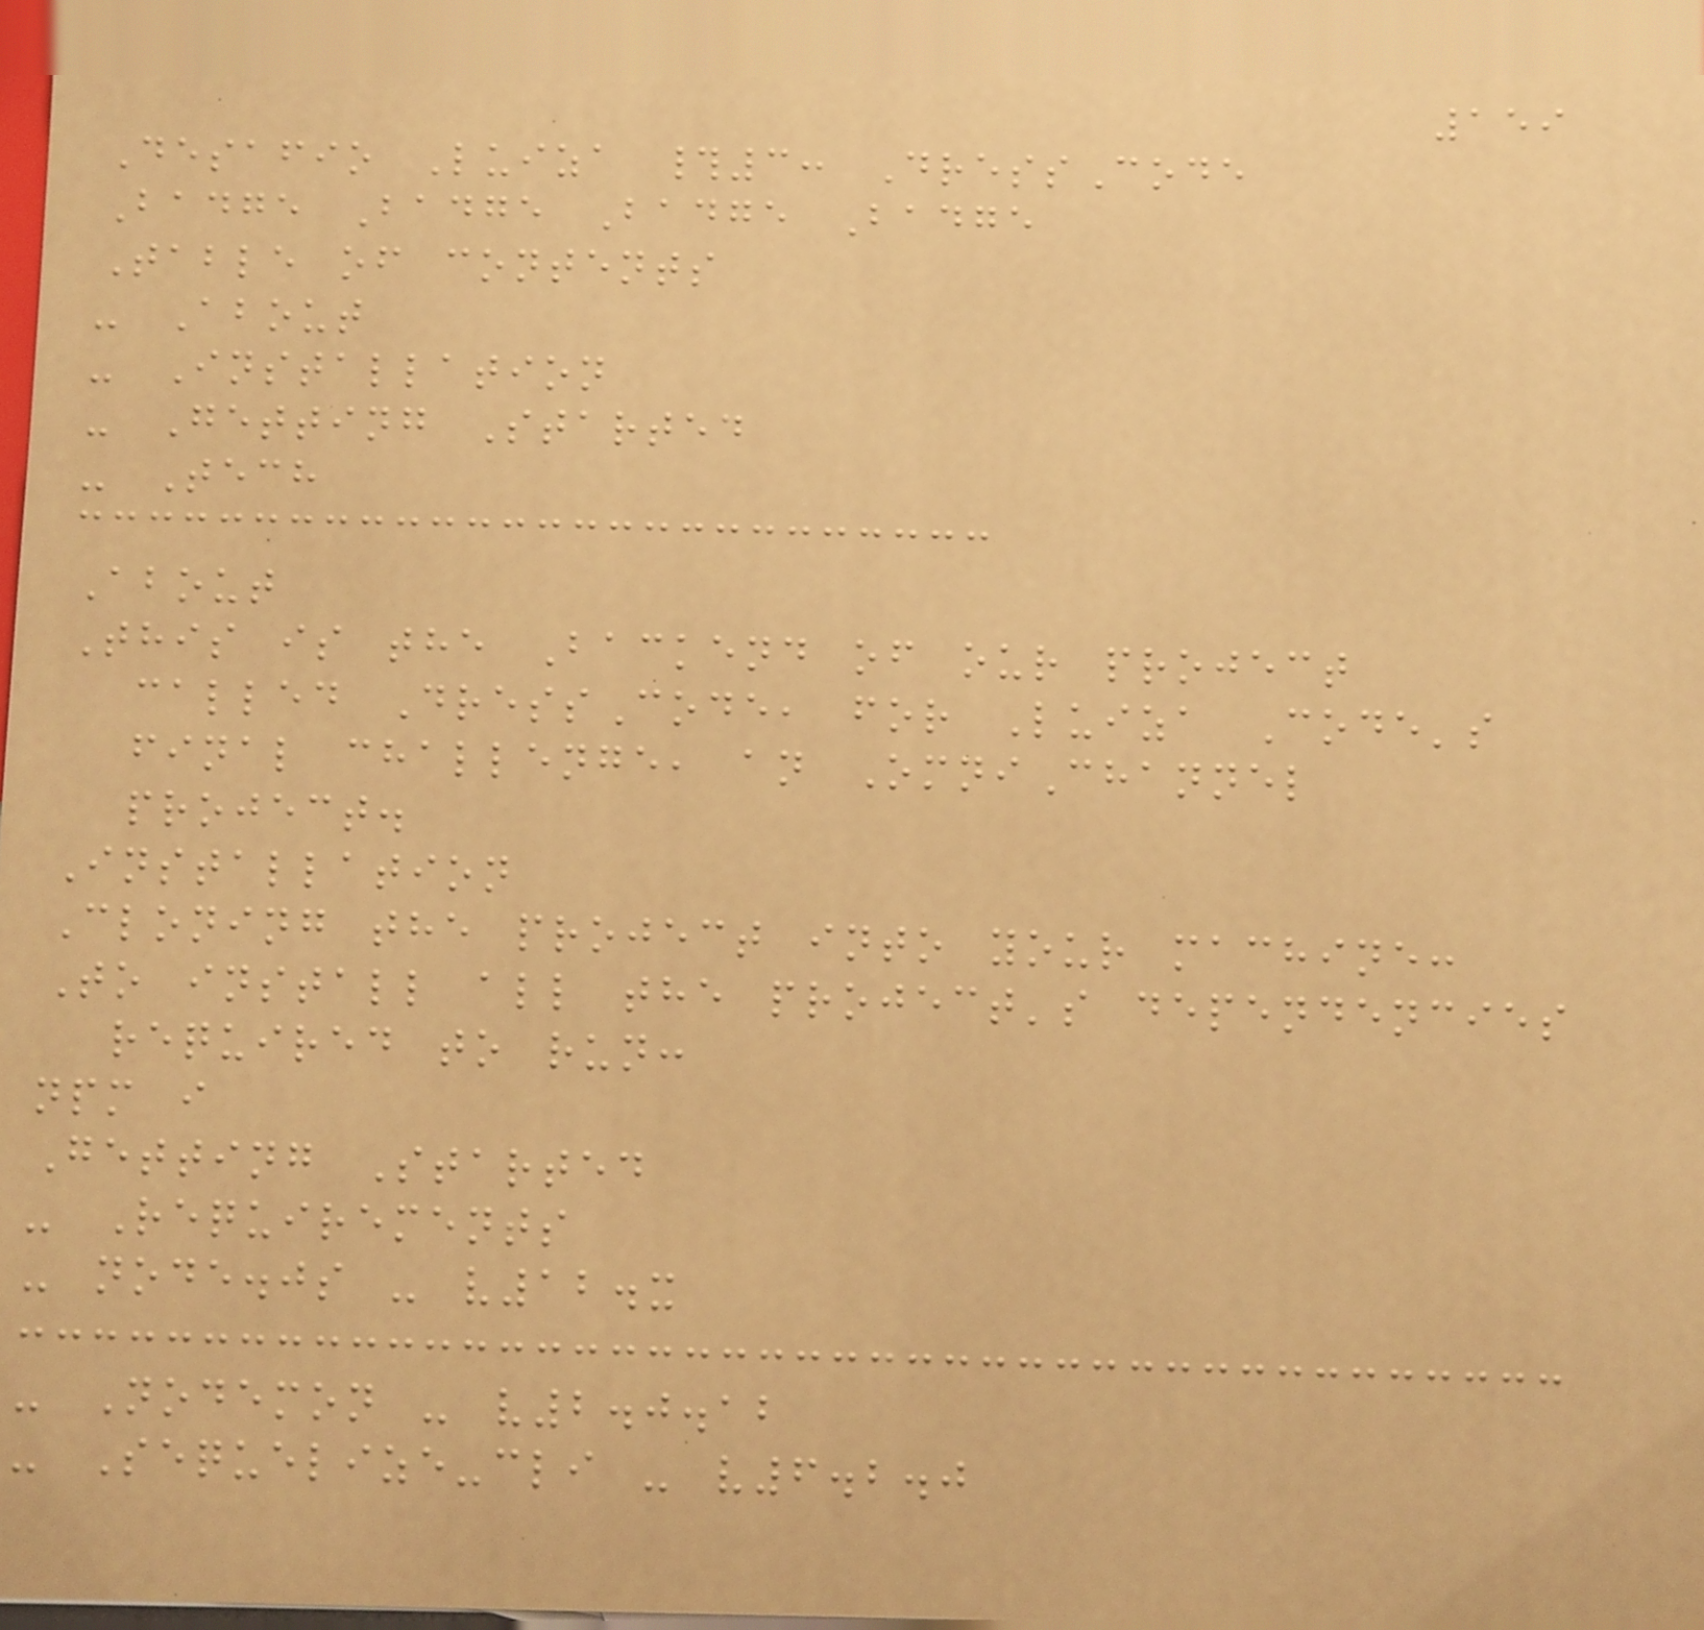159
Desafio Luiza #3: DressCode
Badge Badge Badge Badge
Table of contents
- About
- Installation
- Getting Started
- Tech
About
This is the Backend of our project
called DressCode, for Luiza Code's
final challenge, an OmniChannel
project.
Installation
Cloning the project into your machine:
To install all the project's dependencies
required to run:
npm i
Getting Started
- Requirements
- node.js - v12.x
- Nodemon - v2.0.12
- Sequelize-cli - v6.2.0
